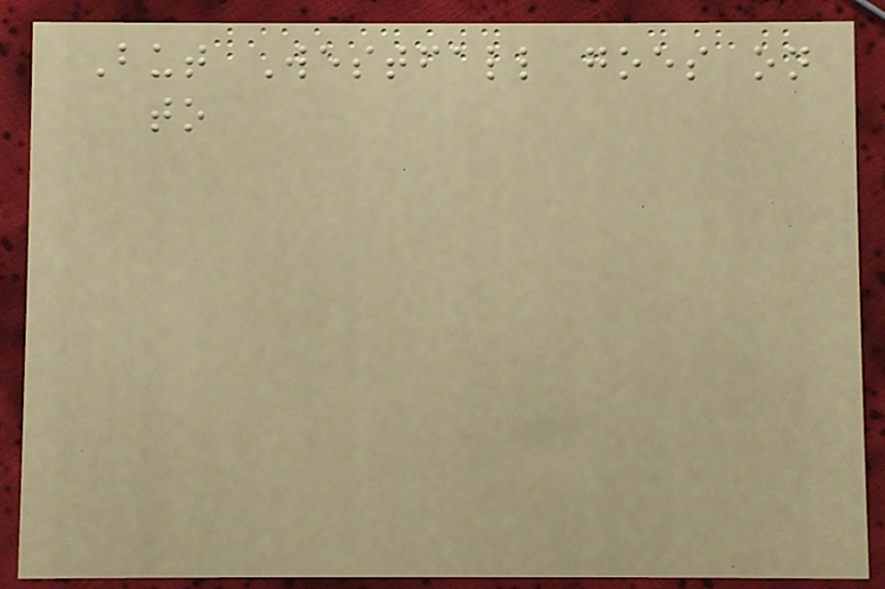But Westfall goes on
to
